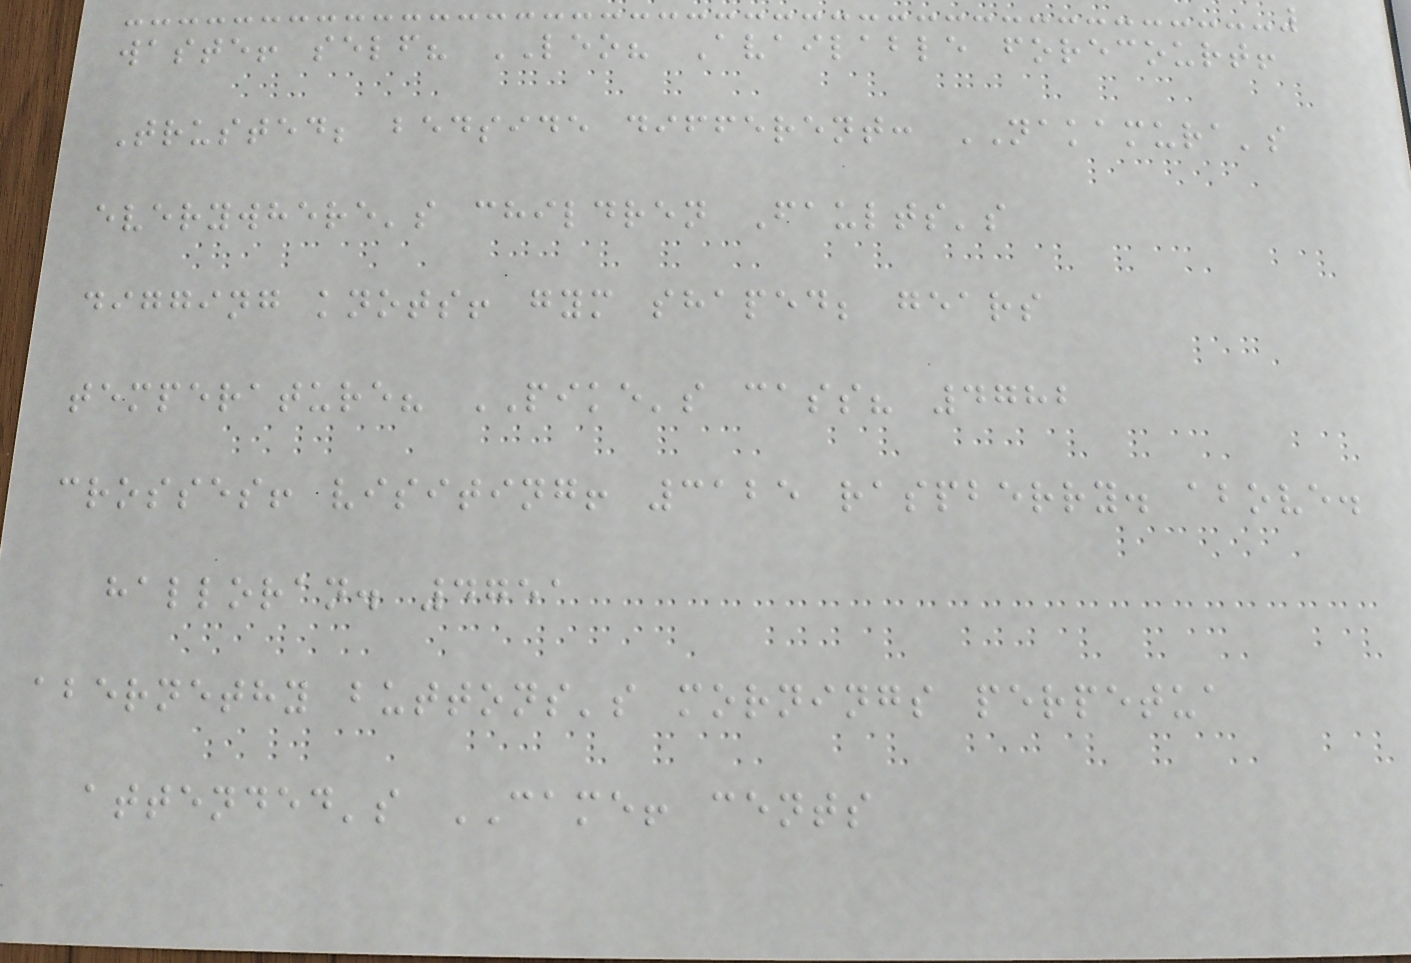waste! self? LEO? Available forecourt!
Trusted; bedside different: NAKAMURA's
everywhere's children Faults's
digging knots! gym shaped; gears
temperature? PIKE's cass? 4782
crosses! visiting! 3125 raspberry. above.
halloran. 4751
abernethy buttons's mornings perpetua
attended's CAME! cents
